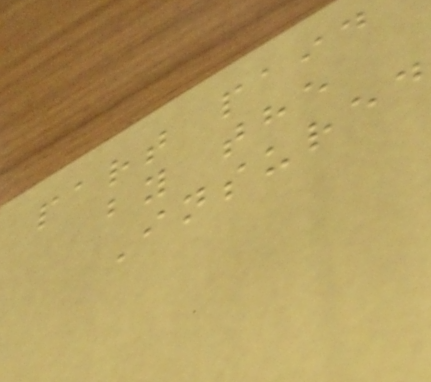part paid
by the
Insured
